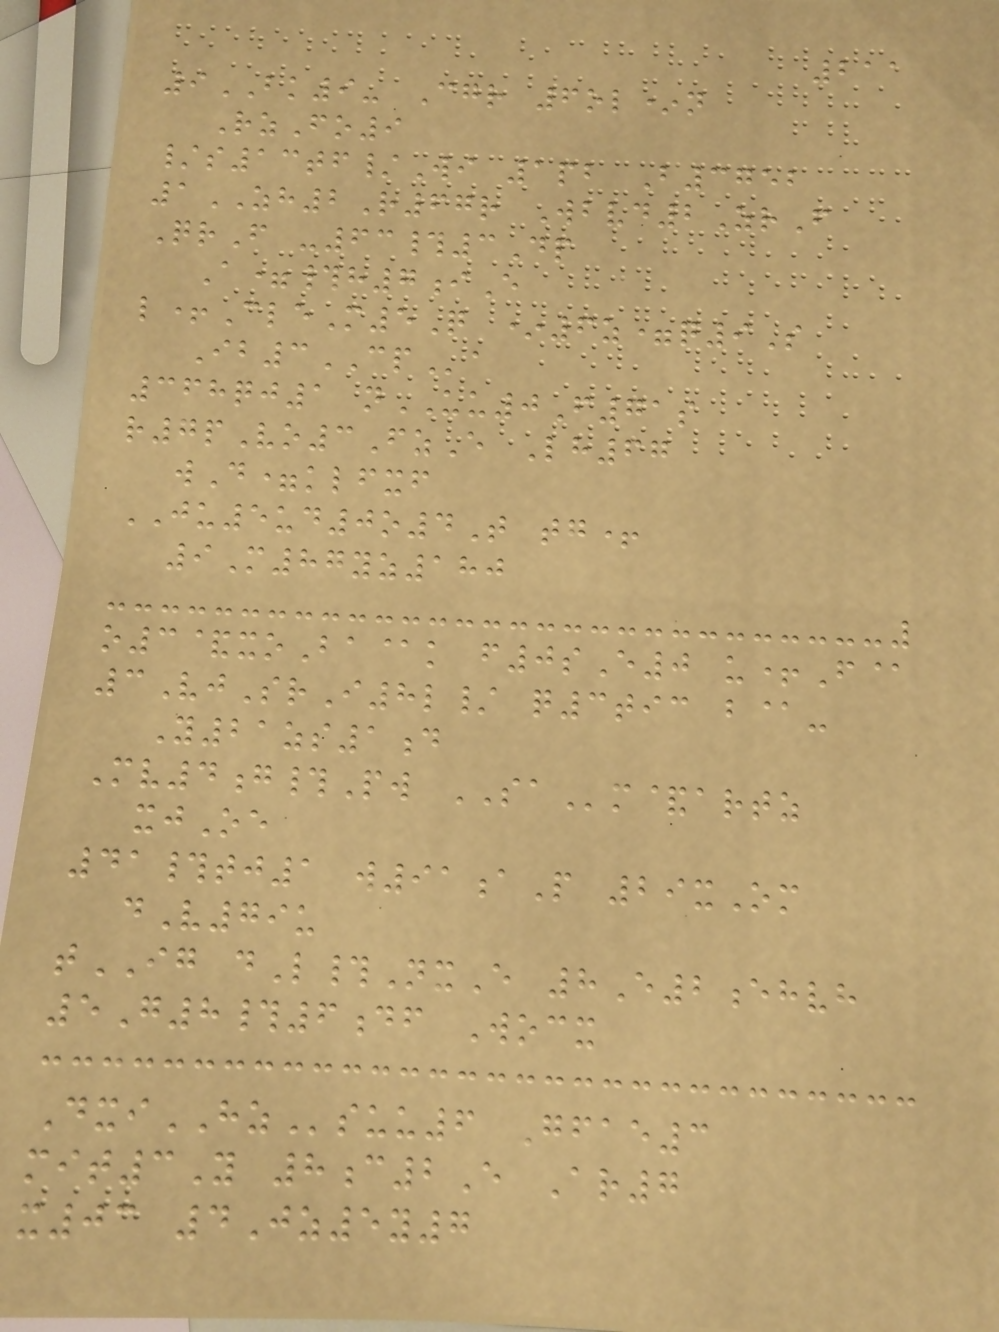211
9BK9- Cgr 6ol*n
RzFo9
/s13tf/Wi 1pb B3752
1ZH2R67r Wbvd2ZrF
QrF -63#3Dp
A=#h7iE
l+CleM5Q *6z=q9S
Ib3CPa
368qj1 nUU0F71s
r7pVo3FzE Lh67
wD=klfxf
JU5ud0o4T tg+
9M87yz180
o3&xoBa@k f0sE0 u+F@
3VjSrI8l/ q3tic b@-
Y21zs1d
Mv4g#Pw SAm&artz
xjOe
41#tj1 w91aP 29xOm
dV79u
tIG dL#NxE 8E2ehvh
5G8#6df Wocx
DxiHZsuu6 Gfae3
mit3Y 8c2E Ar7
x03 4Jz5y7
